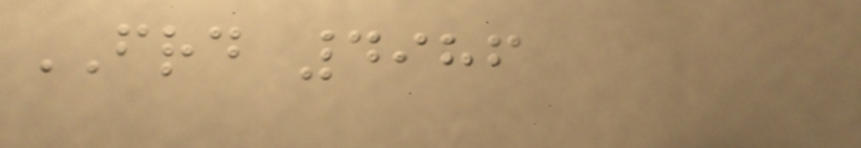FRD 4986
